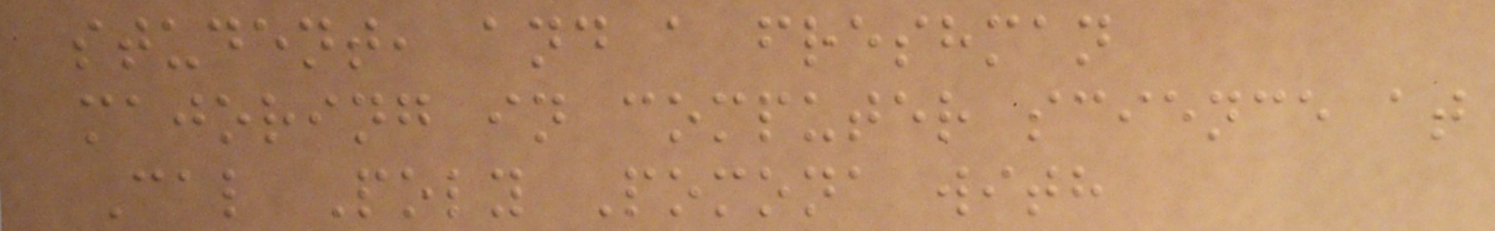student, and a freshman
majoring in computer science at
Cal Poly Pomona with
